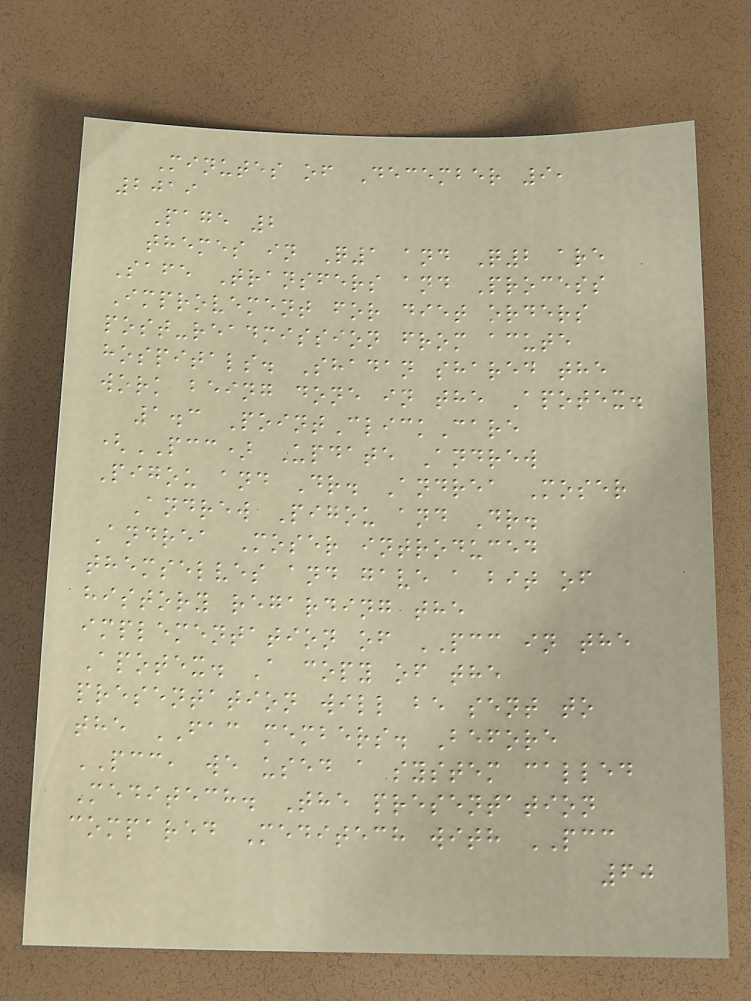Minutes of December 9,
2019
Page 2
themes in Q1 and Q2 are
Safe Transfers and Process
Improvement for diet orders
post-readmission from acute
hospitals. Shadan shared the
work being done in the Apotex.
1.3 PointClickCare
(PCC) Update Andrew
Pigou and Dr. Andrea Moser
Andrew Pigou and Dr.
Andrea Moser introduced
themselves and gave a bit of
history regarding the
implementation of PCC in the
Apotex. A copy of the
presentation will be sent to
the FAC members. Before
PCC, we used a system called
Meditech. The presentation
compared Meditech with PCC
60
